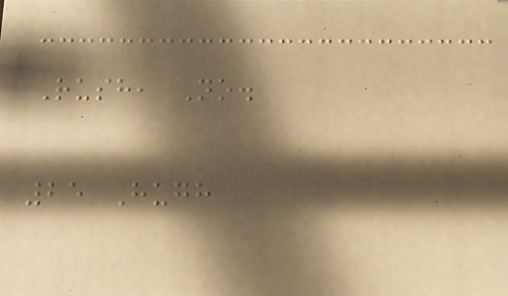Rush, No.
25 Hugh
